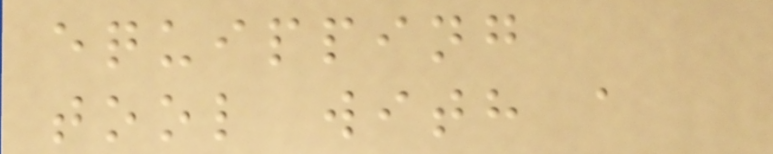equipping
tool with a
